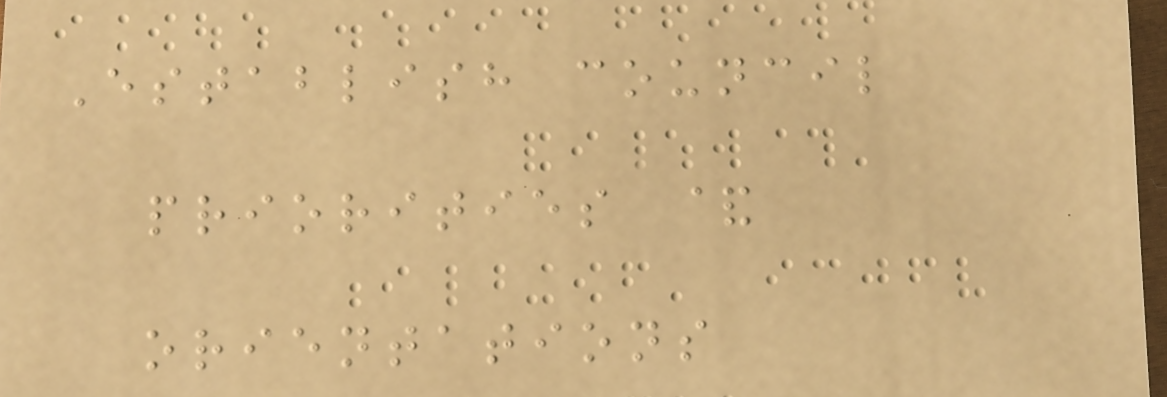Establish council
priorities &
orientations
